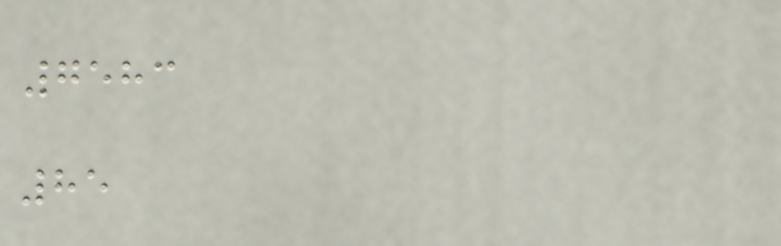7583
85
